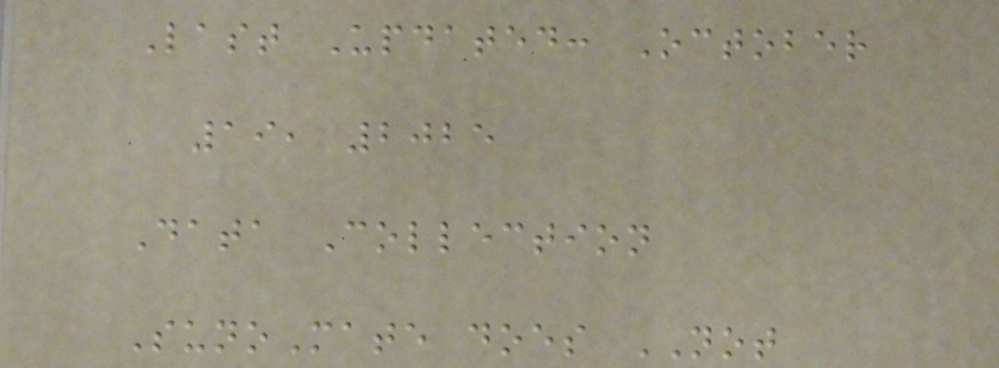Last Updated: October
19, 2025
Data Collection
SunoMate does NOT
